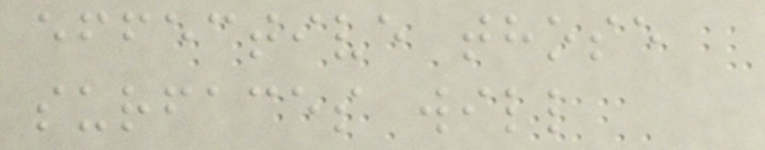effective those
surfaces will
